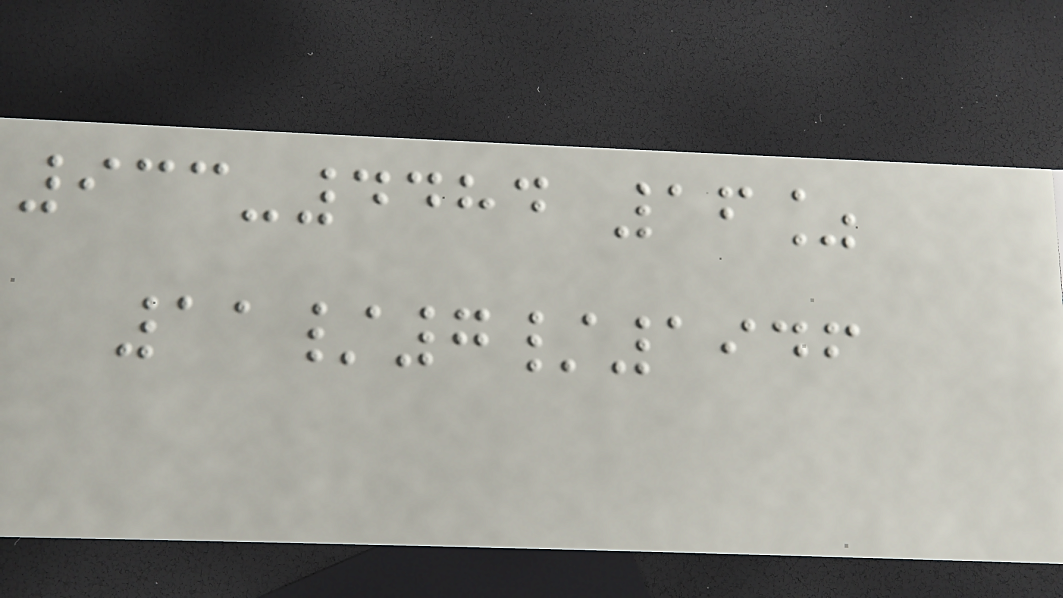933-4484 16%
11/7/1946
